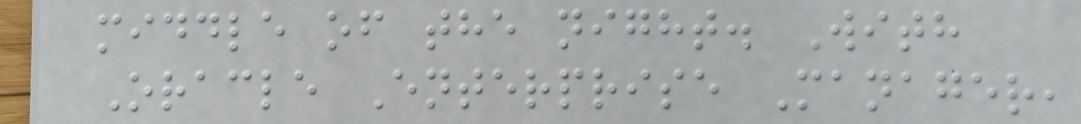middle of the night. With
Oracle Enterprise Manager,
